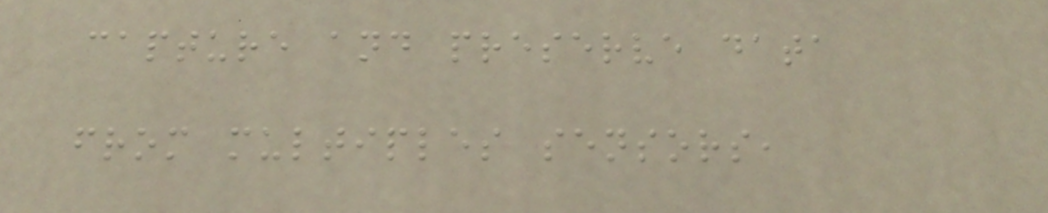capture and preserve data
from multiples sensors,
